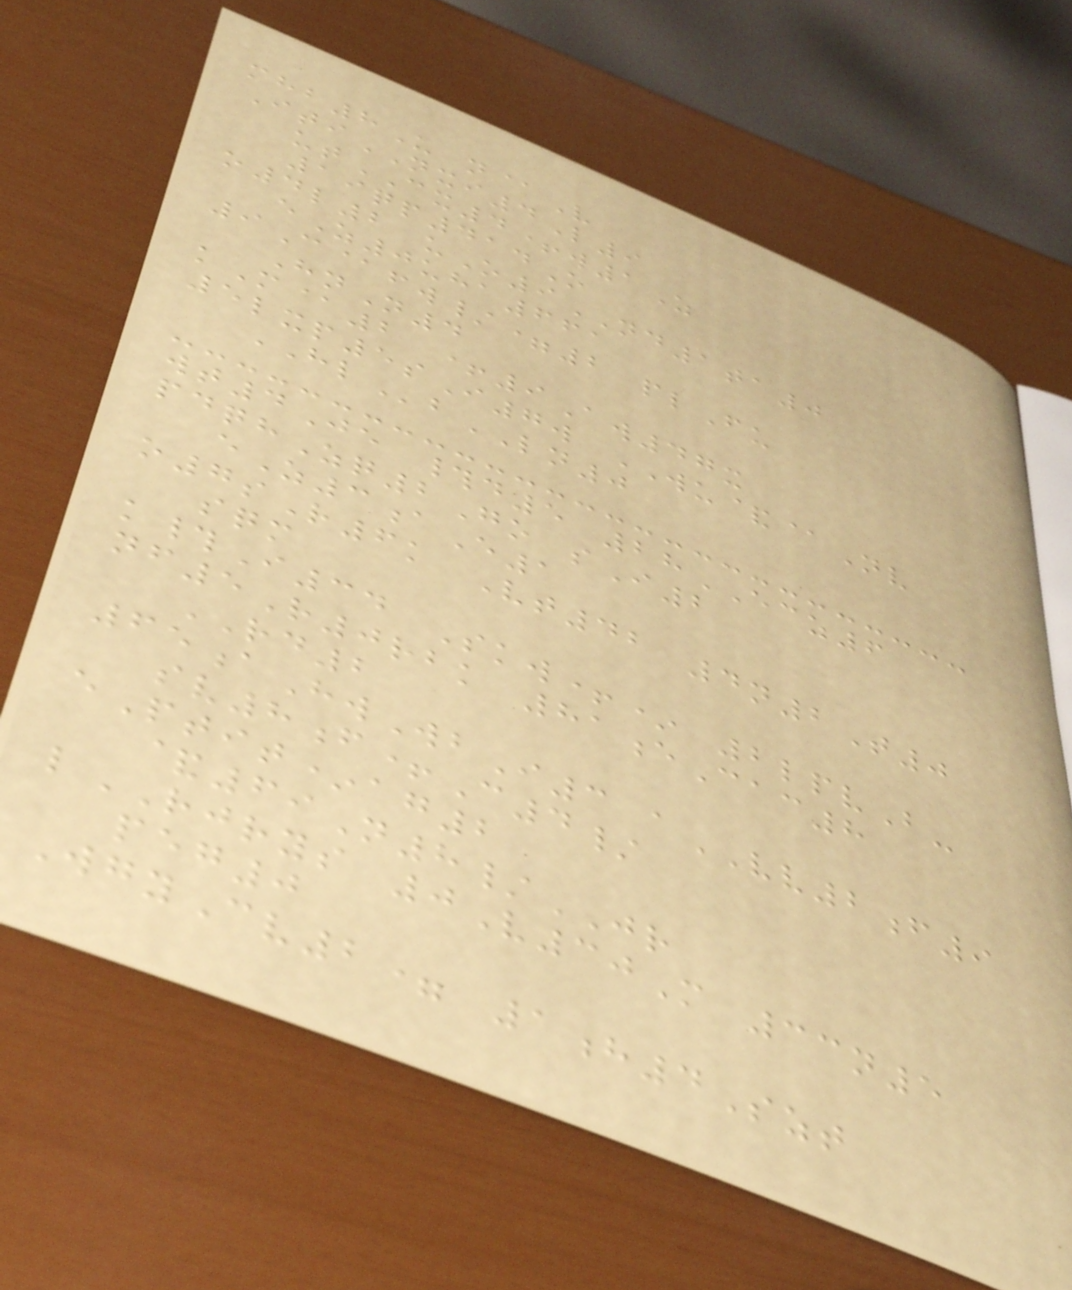mhb8U n@V
ItiNXI4L9
utCX4+w1Z
19qp414O
o4l2 uO9ND1ta0
eZ0uha661
9C@fw/=2 plFu
HnN4
kM@2 +9Aw47x
5lxp5sI7w WU&@Nv
HLbLN0
wt4Je #d5 28ECZ6
pdqhZq2Go sI2
eZ3aE1
o7sR6k Vt42 4n2T0
sqm
k#I34 Skw+* 2lpvB-
nf5R0rbk 81eCac8
RD2
65aHwWbI3 aVV2f9
sv8f+C4/
ePtit*ag2
&69N8/JR
lRJRYS 0V30M 33n5
peg0
WgyCv2= 1h4Szt
